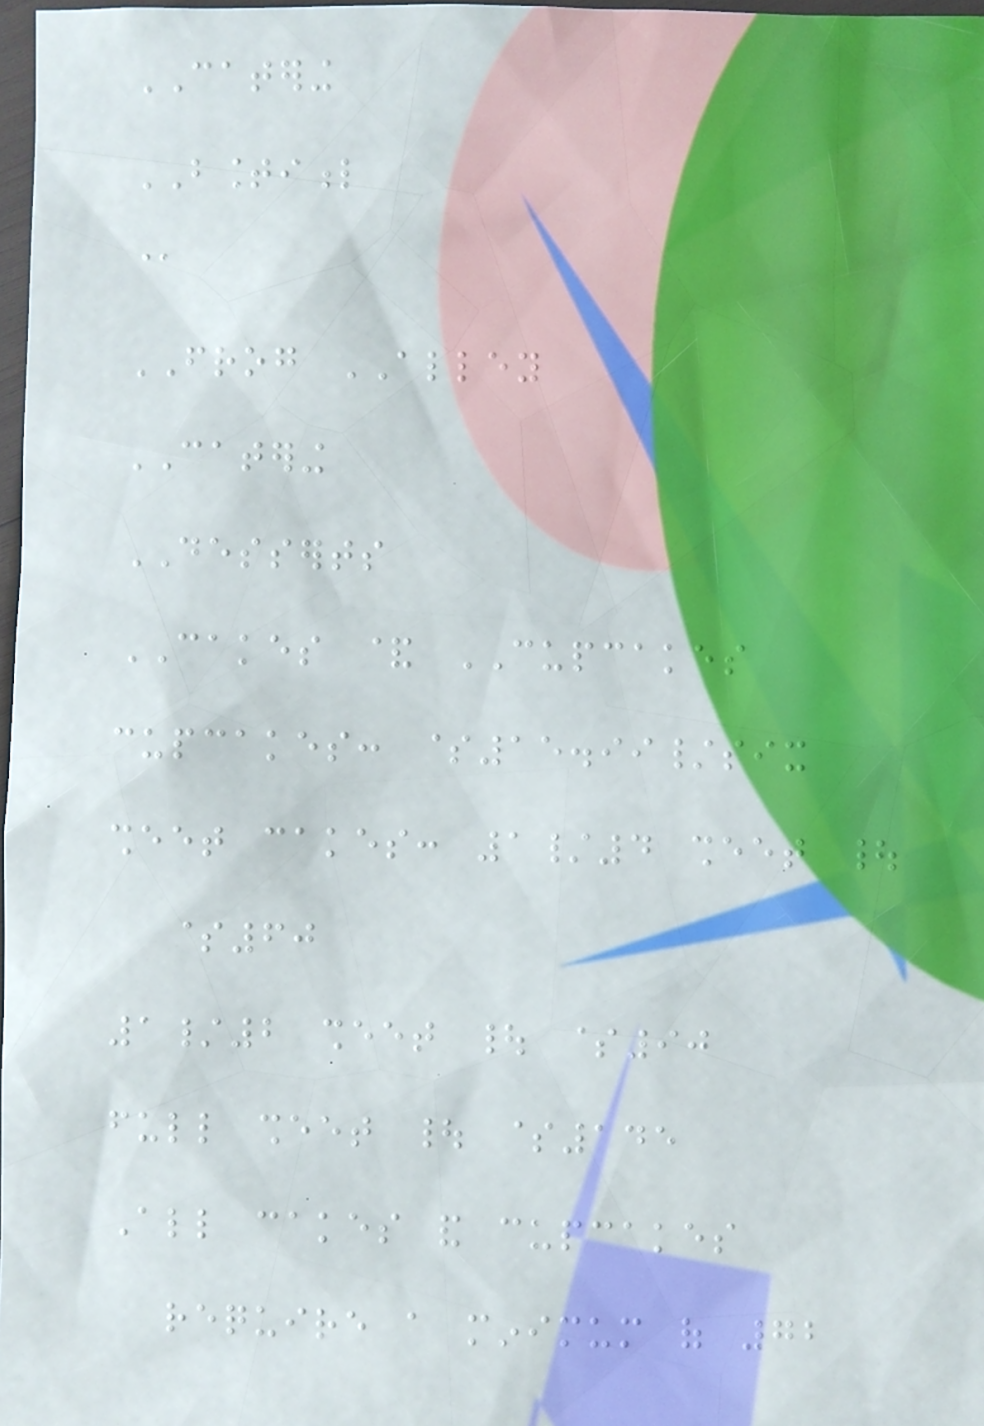CATERING
BOUNTIFUL
@
FROG ALLEY
CATERING
DESSERTS
CAKES & CUPCAKES
cupcakes: $15.99/six
sheet cakes: 1/4 sheet |
$60
1/2 sheet | $90
full sheet | $145
All cakes and cupcakes
require a minimum of 72
